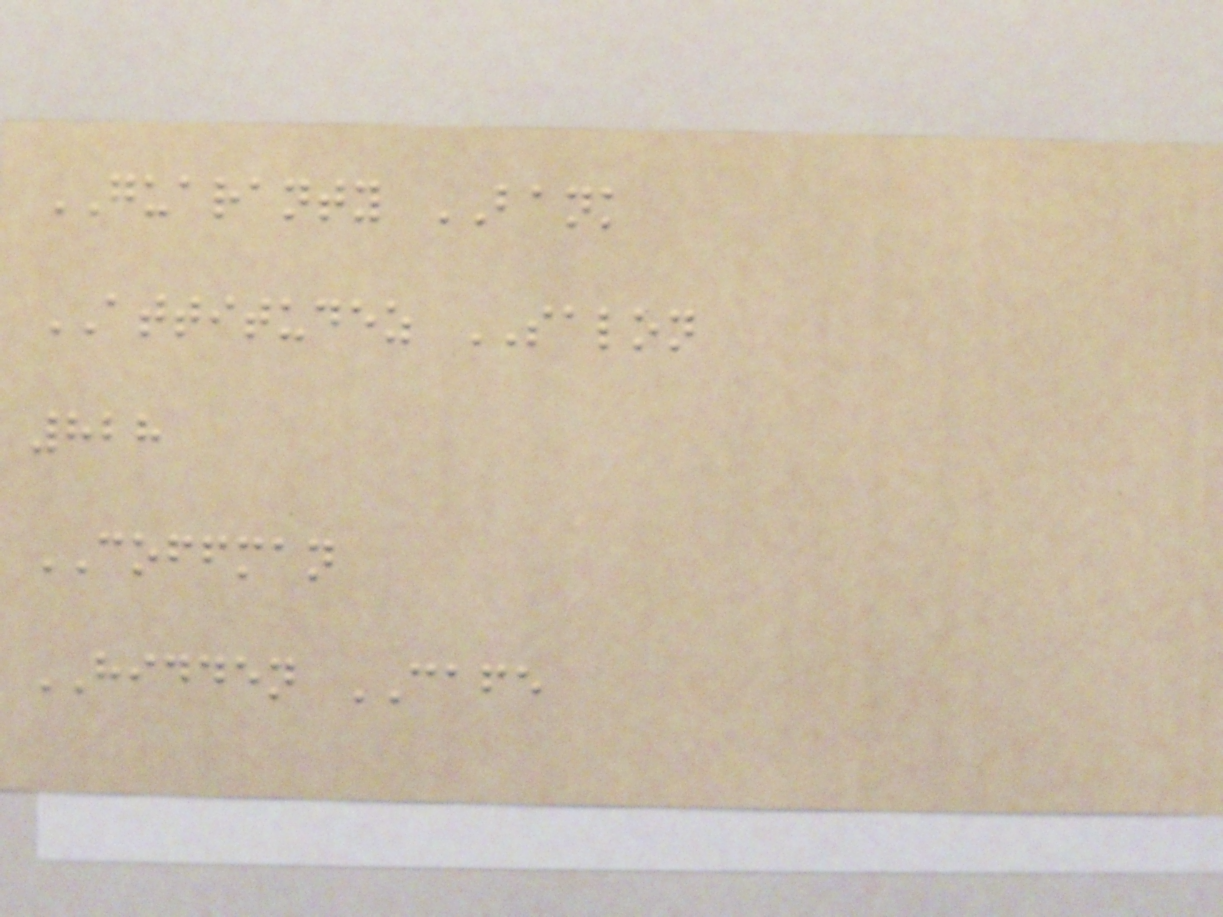GUARANTY BANK
ATTITUDEZ SALON
828
COFFMAN
HIDDEN CAFE
